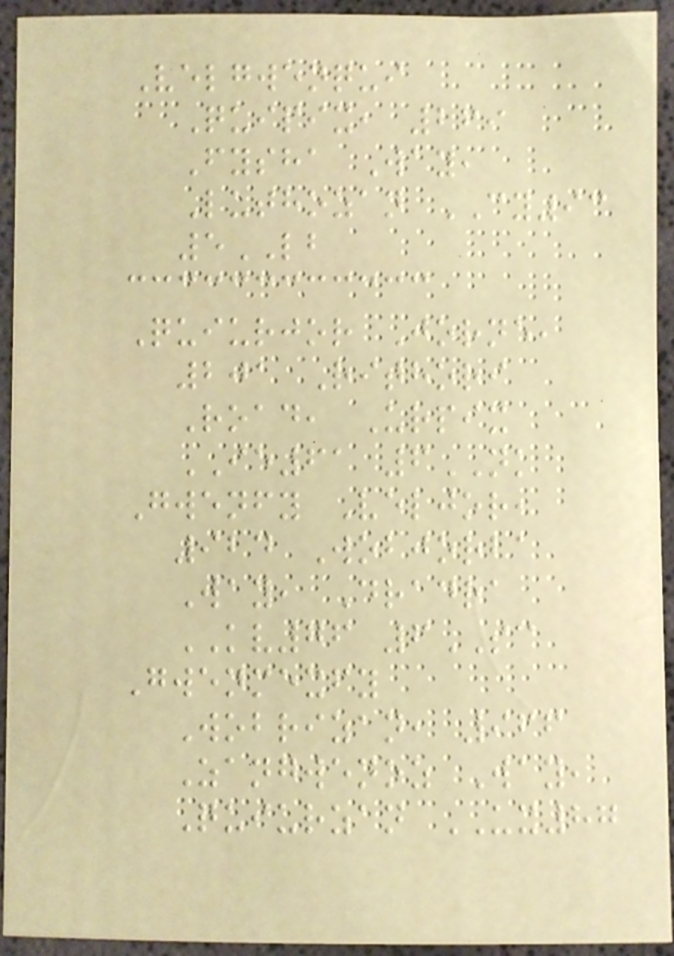Velgwenqui
Quipix, 269
Fysha Way,
Luthozan CY93
5LB
Quiurjor Jorne,
201 Rithori
Road, Urpix
IE61 6NK
Gwenfy Veljor,
924 Wobjorba
Way, Dradra
KV76 6SC
Gwenmexfy
Wobrizan, 966
Zangwenoz Way,
Quiurzan UX87
